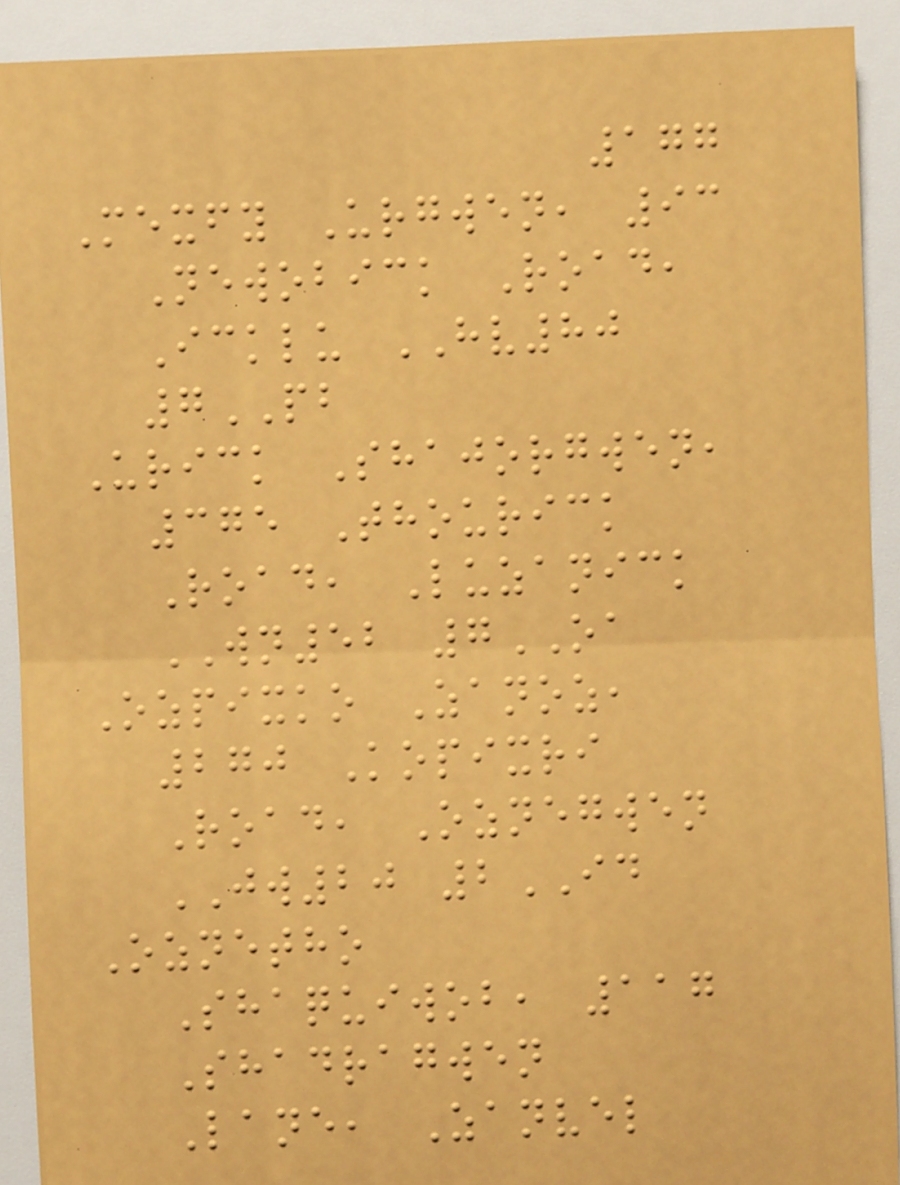177
Mexfy Urgwen, 93
Newobick Road,
Icklu HV80
7PB
Urick Shajorgwen,
375 Thourick
Road, Luzanick
WN52 7OA
Ozpixko Zanoz,
270 Kopixri
Road, Oznegwen
JW20 2ID
Oznetho
Shaquiwob, 117
Shadragwen
Lane, Zanvel
